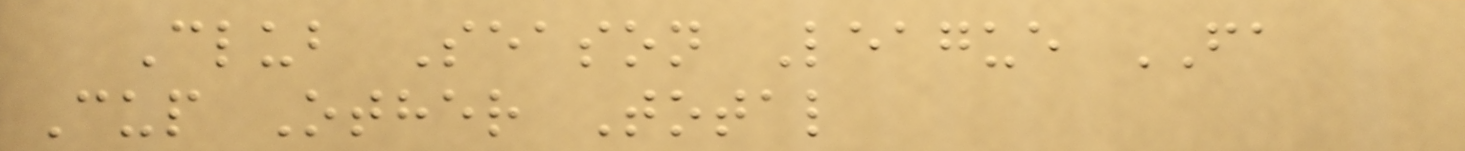Club Season League FA
Cup Other Total
